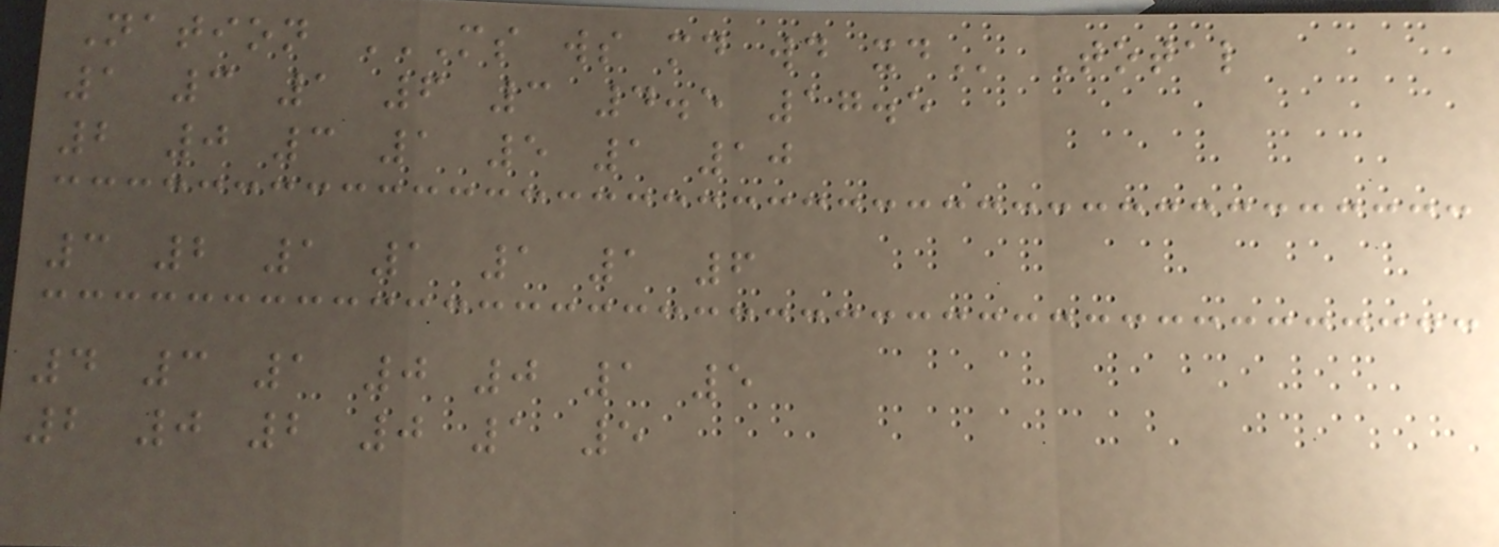Nation MS WS MD WD XD Total
1 3 1 6 3 4.5 17.5
2 0 3 1 5 1 10
3 2 1 1 1 1 6
4 3 1 0 0 1 5
2 0 2 0 1 5
